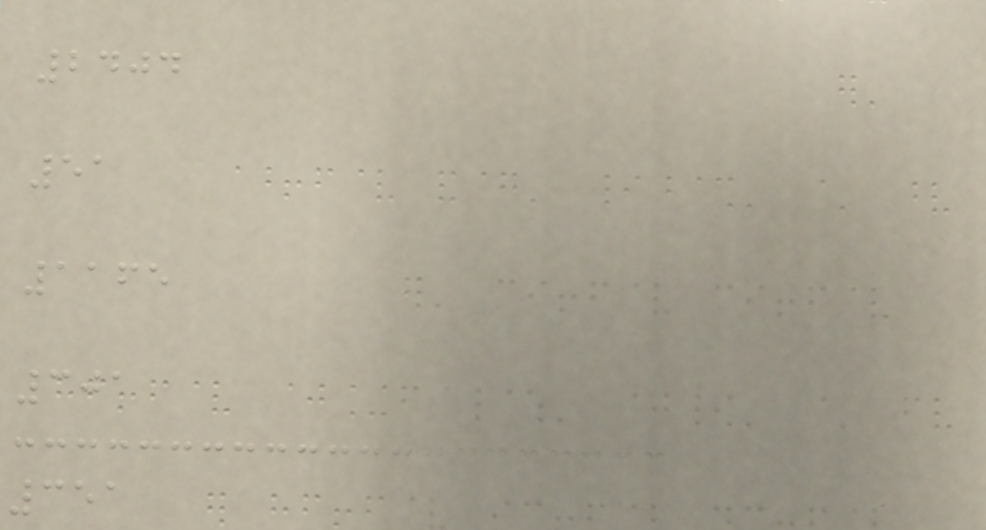2404
51
1165
301
351
